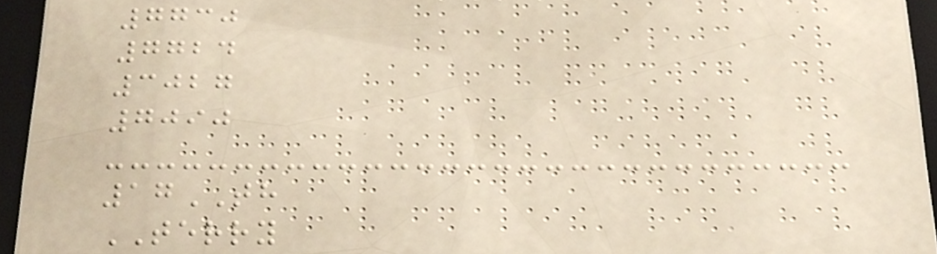7730
7724
3027
7090
17TH
TERRY
